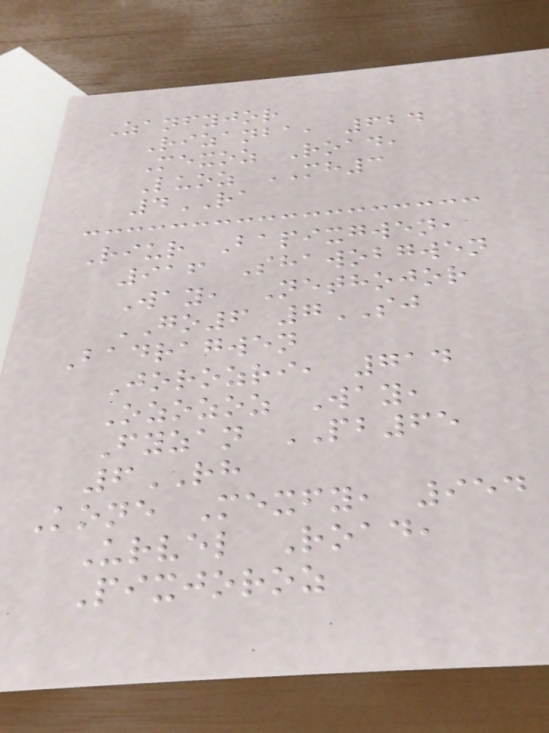Zanfyjor
Rizanba, 624
Mexoz Road,
Luoz MH3
4RA
Riur Bapixgwen,
916 Shawobgwen
Way, Nethojor
GO6 7SJ
Badragwen
Jorozri, 714
Ozozoz Way,
Fyzan PB65
6RH
Kone Mexfy, 954
Urvel Road,
Pixjoroz
